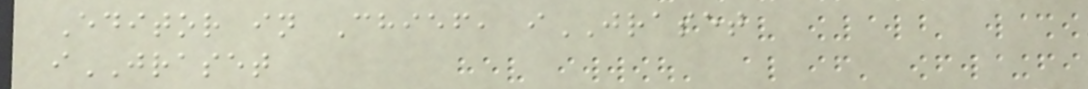Editor in Chief, iJRASET
iJRASET
